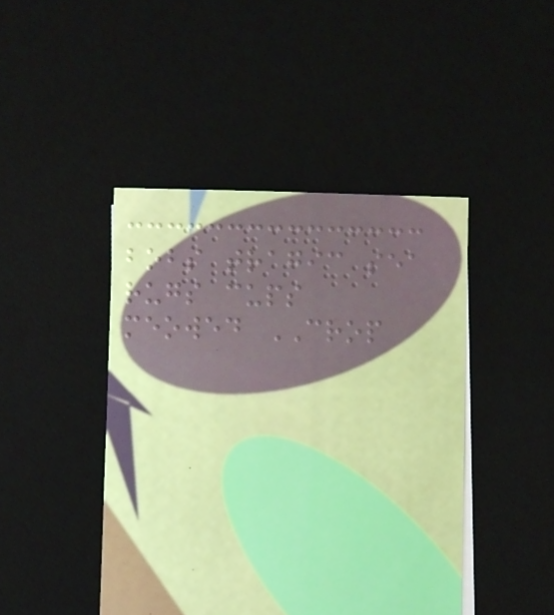bobs tragic sea
rugs cups
meowed CROP
